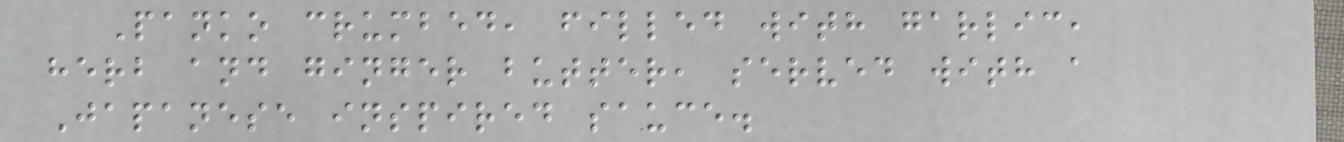Panko crumbed, filled with garlic,
herb and ginger butter, served with a
Japanese inspired sauce.
